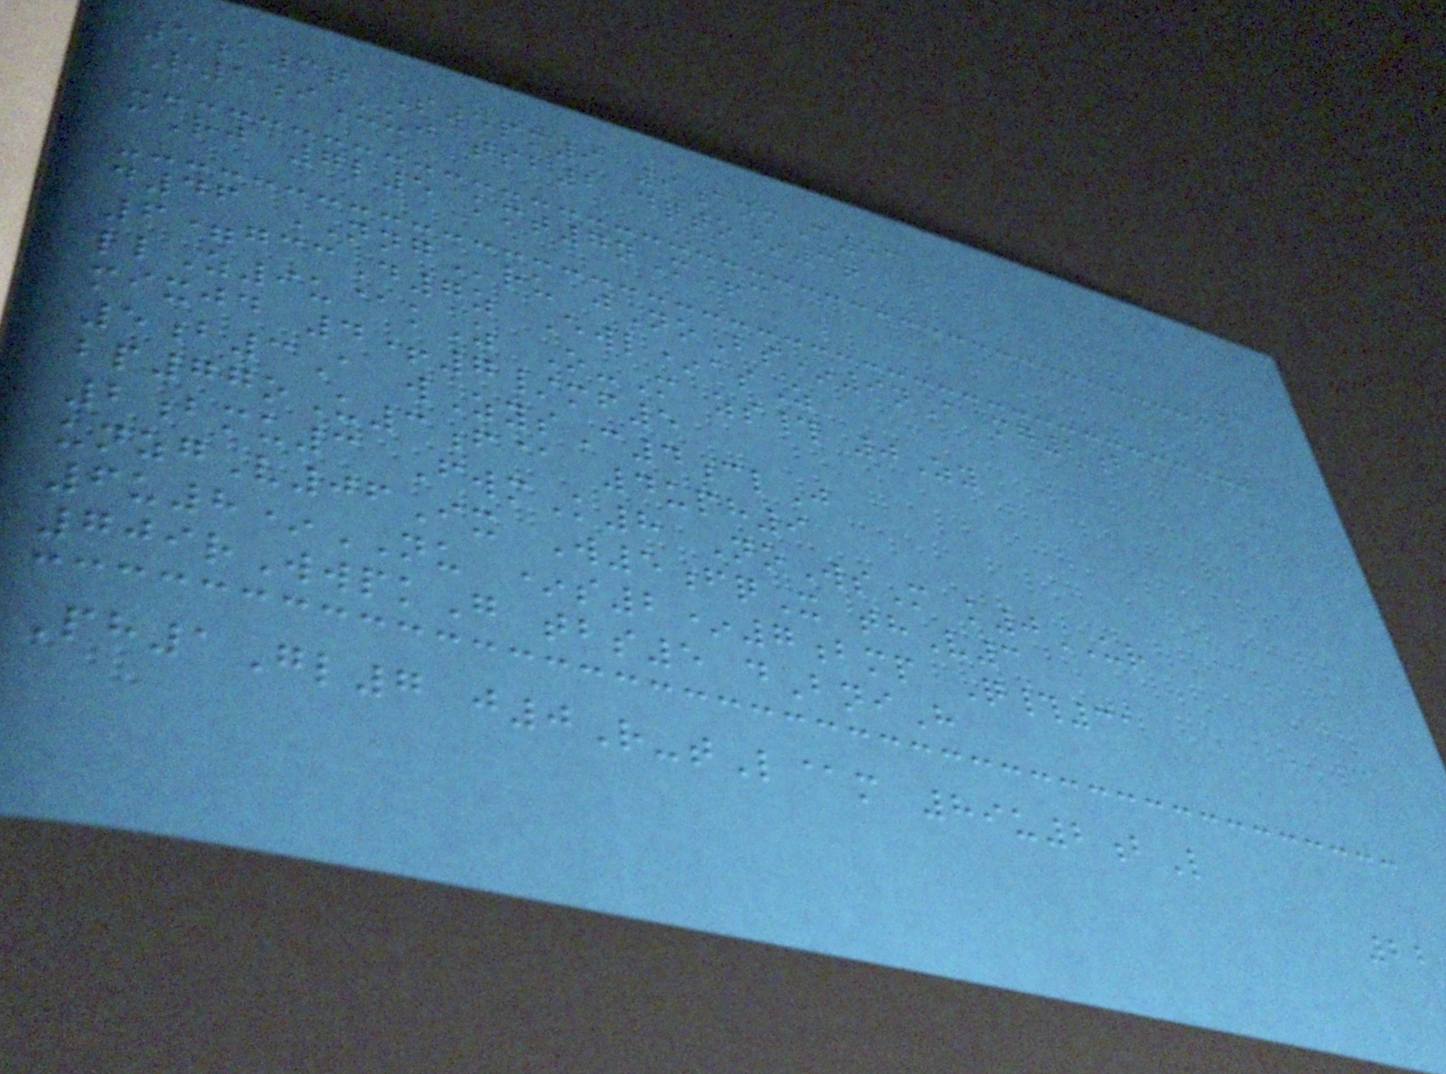5a3q S5pm9 9anmC53
R5iUuj tsb2 dqto*3t
cRj 7l5 kmt7nM+c
d46 NNGru jNoBs*9nA mg2b
6=gccD7z Ewl*asZ
llZ9u@kZ O-M zs# 0Zy
mixjd 4+7/mf5
5b3A wZysC4clJ
bp77oU3f@ 4uph9
2bmu3 FwmK8 NoWsM k0UR
unzgV06Ix W5fqX thV3
6u8*NU *s2*7bmp Q#31
709rWwpkG tbs5 dBniH
Ph1Gl7 j0R-tL@m 89u2bL
22
